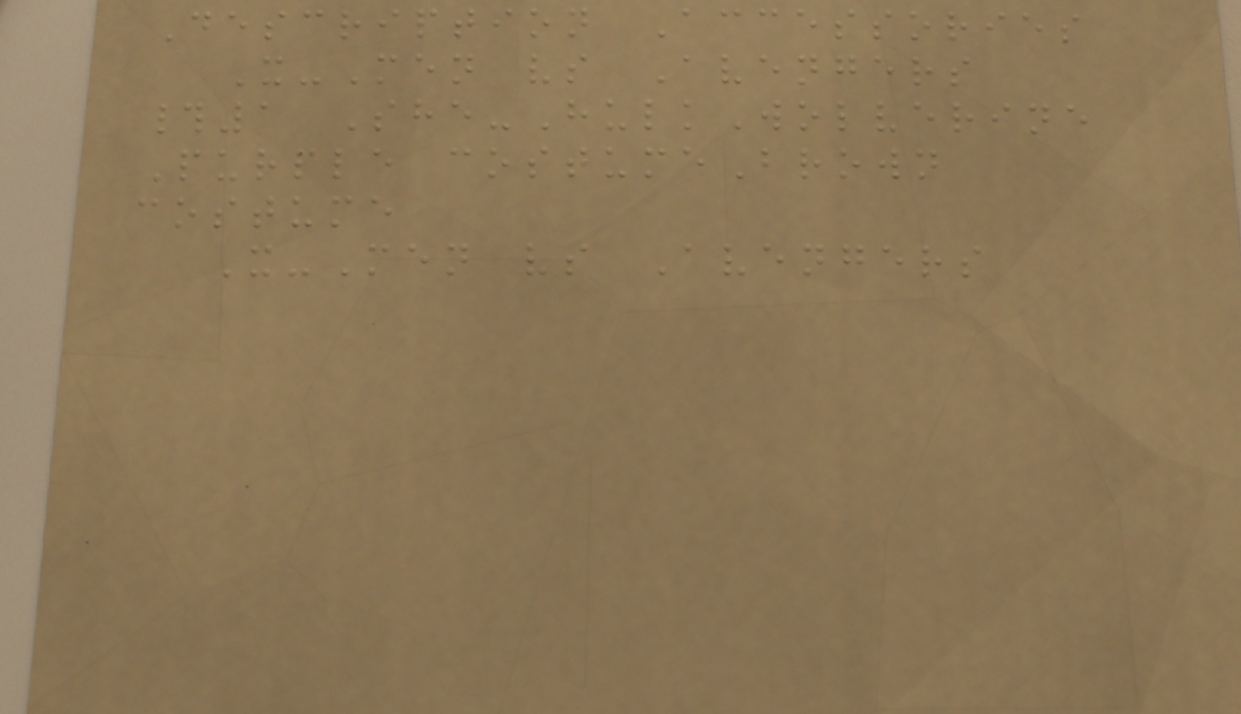Description Accessories
X-Men vs Avengers
#1 She-HulkWolverine
Purple costumeBrown
costume
X-Men vs Avengers
